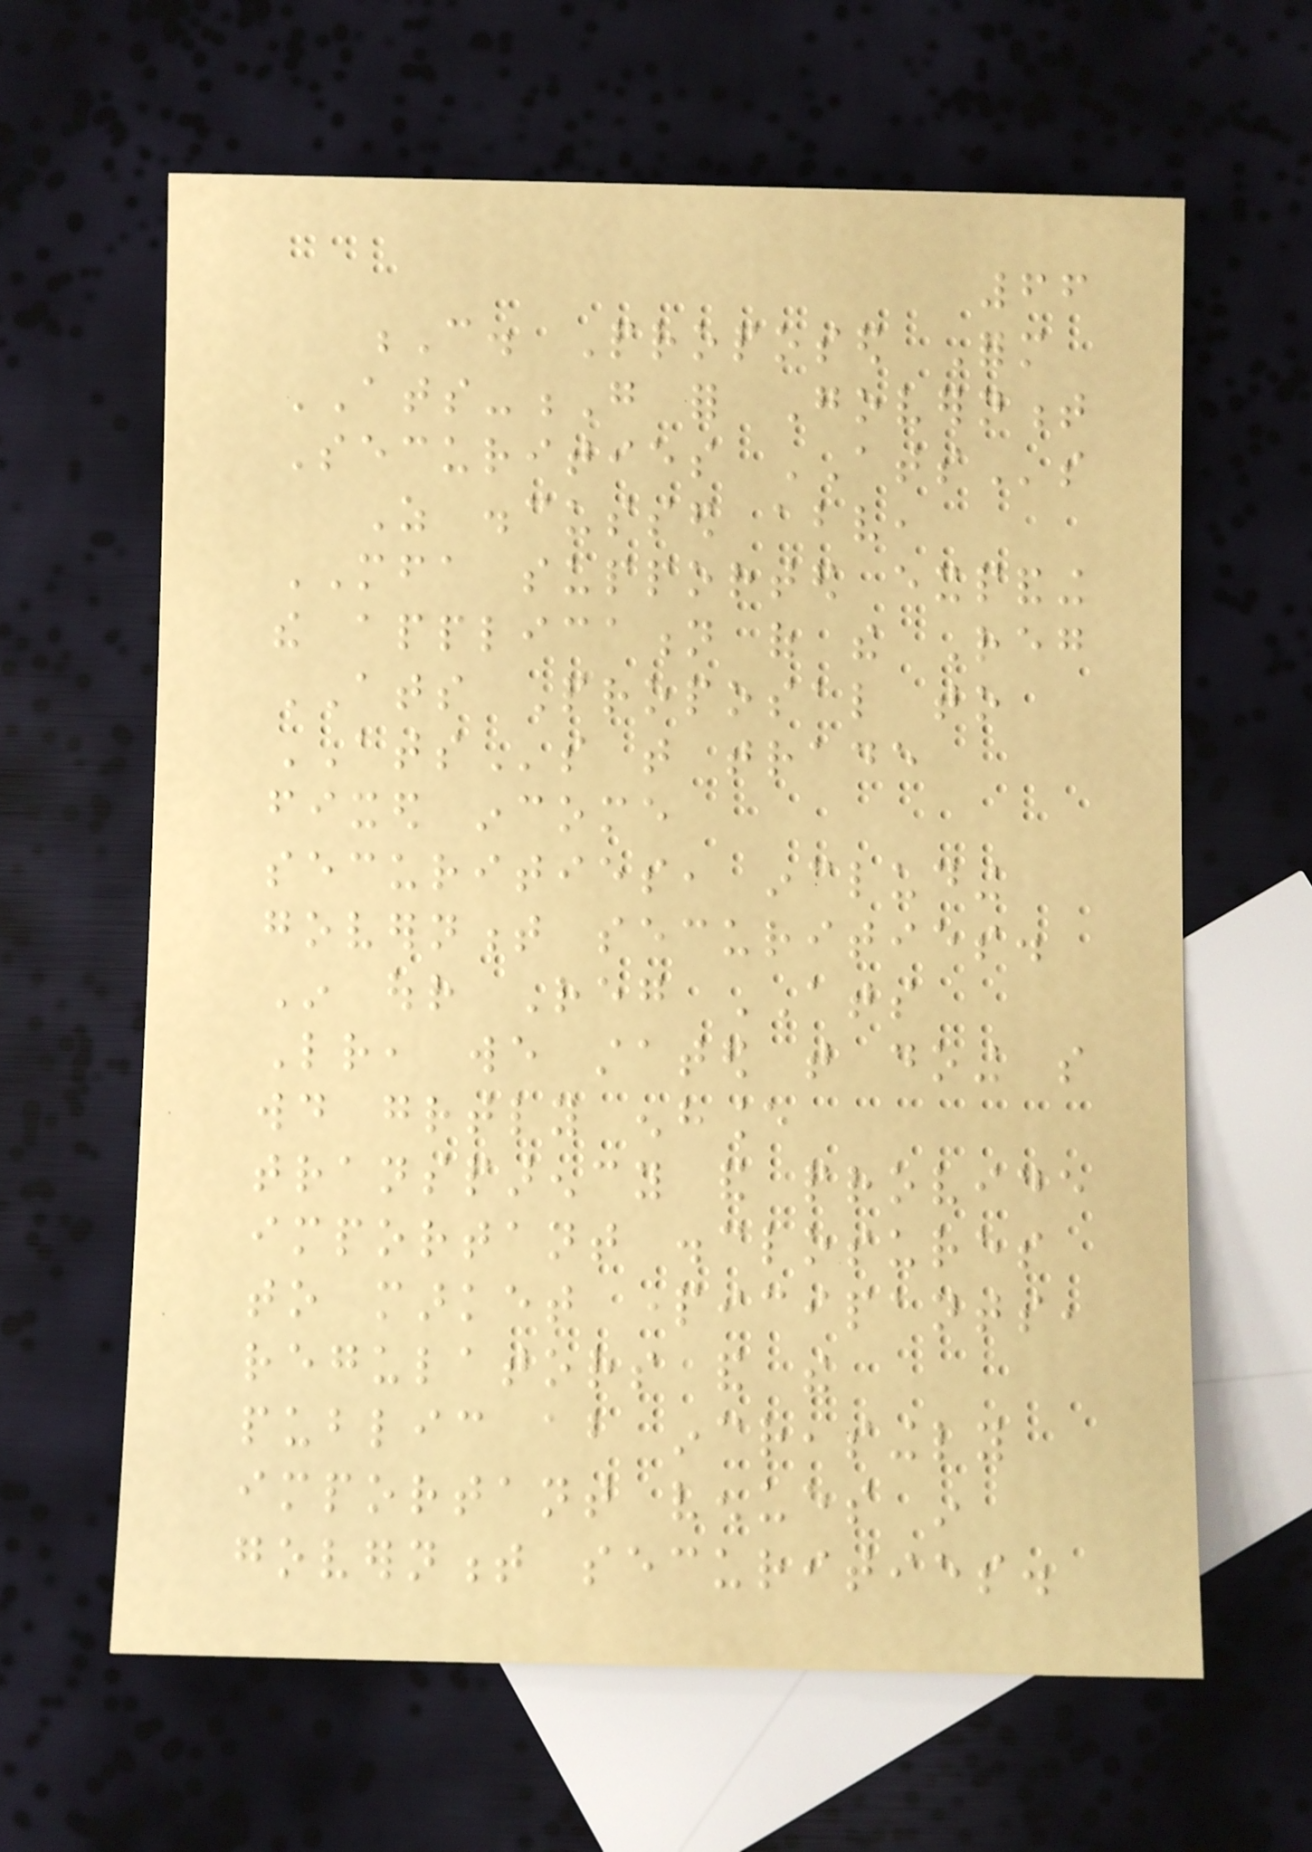66
C. Proposed Form
ATS-G for Government
Securities ATSs
As discussed above,
MFA supported expanding
the application of the Reg
ATS Proposal to
ATSs that trade
fixed income
securities, including
government securities.
In our Reg ATS
Letter, we stated that doing so
would greatly enhance
transparency and provide
important disclosures
to market participants,
regulators and the
public about increasingly
important venues in
government securities.
